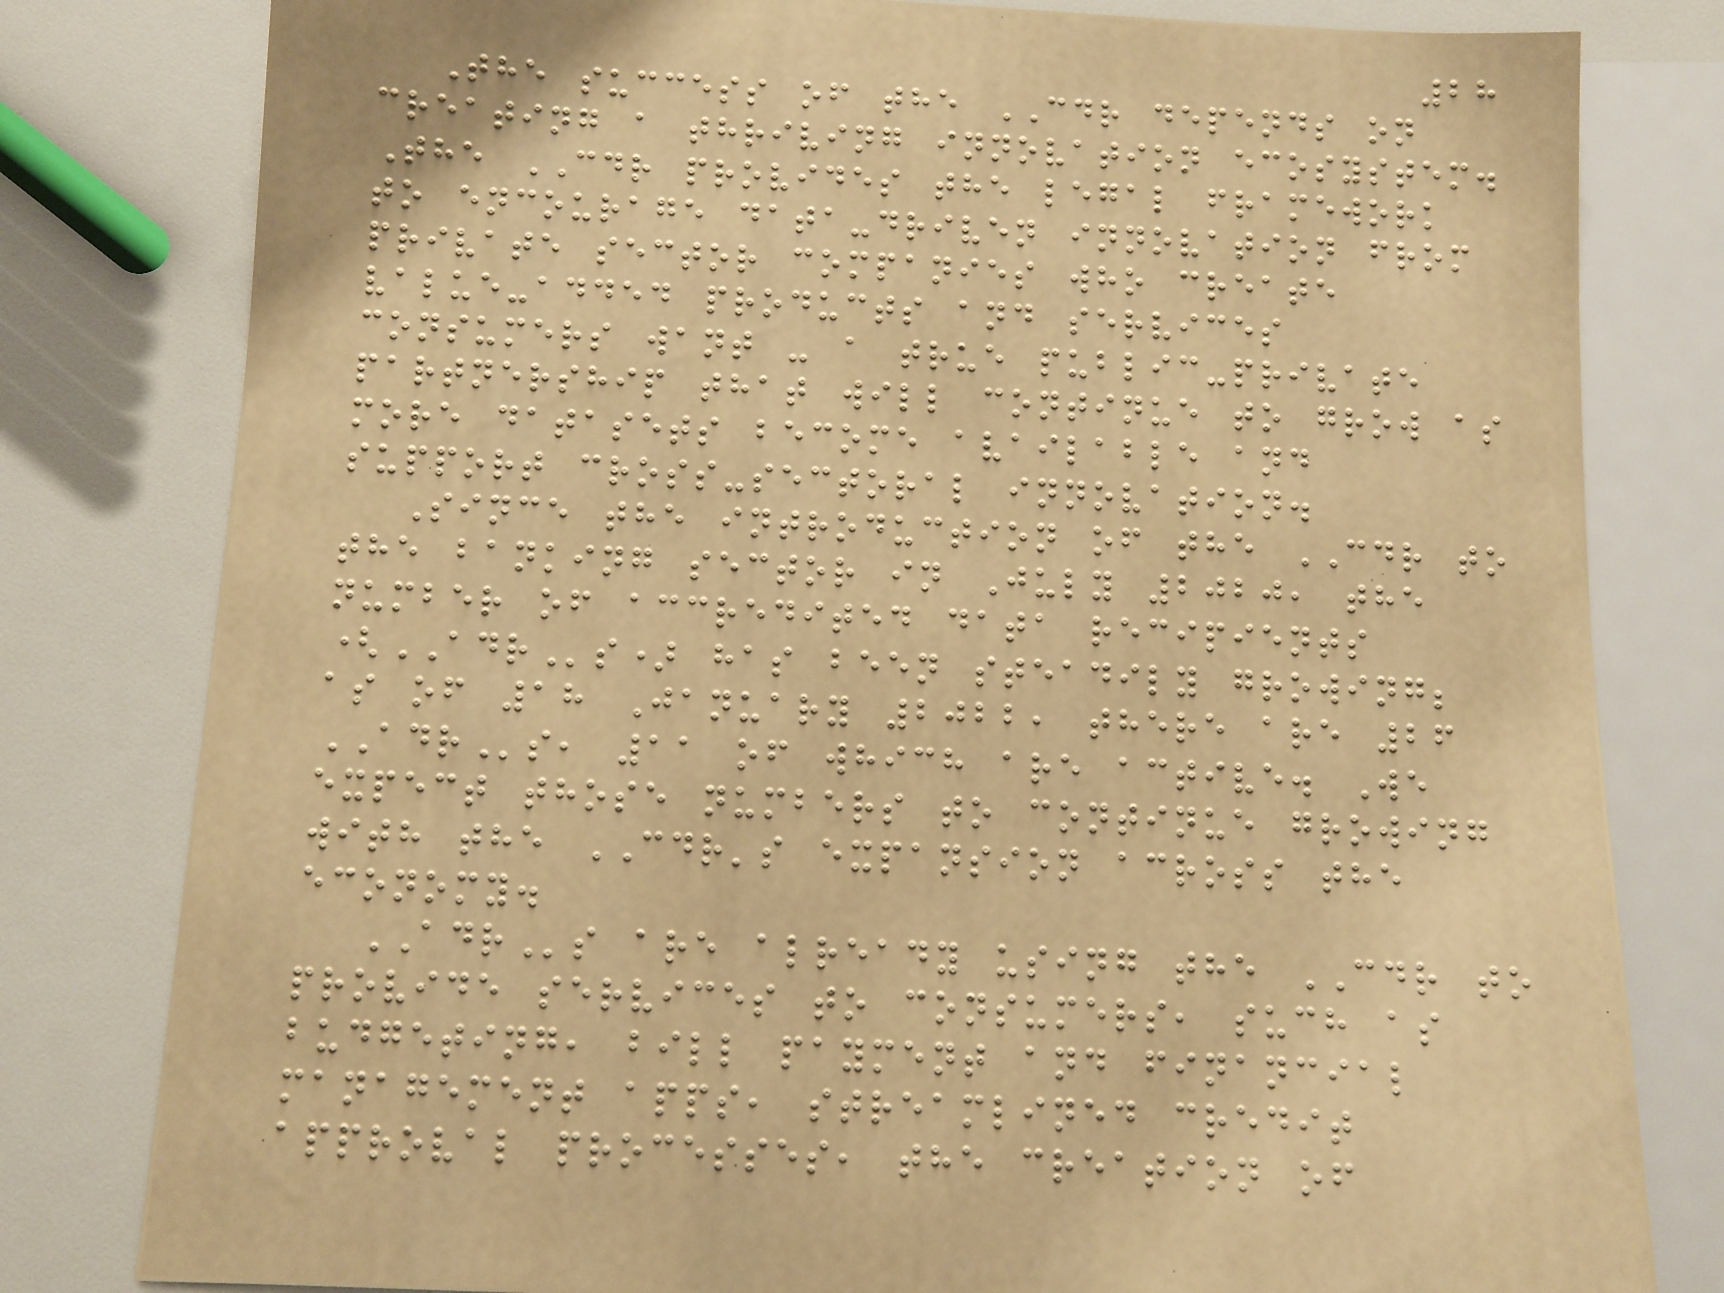28
The success of the CDR depends on
creating a thriving innovation ecosystem.
The CDR provides the legal framework
to encourage data-driven innovation from
private sector companies who create
value-added products and services
consumers want - a true public-private
partnership that will continue to grow as
more datasets become available and
support cross-sectoral innovation.
Since the introduction of the CDR to
the banking sector in July 2020, the
number of accredited data recipients
(ADRs) has been steadily growing;
as of 18 January 2022, there are 26
ADRs, 11 of which are active. We
expect those numbers to continue growing
with the CDR's expansion across the
economy.
ADRs are already using the CDR to
provide services to consumers, such as
budgeting, bill payment and financial
management apps, streamlined credit
approval processes, the creation of
